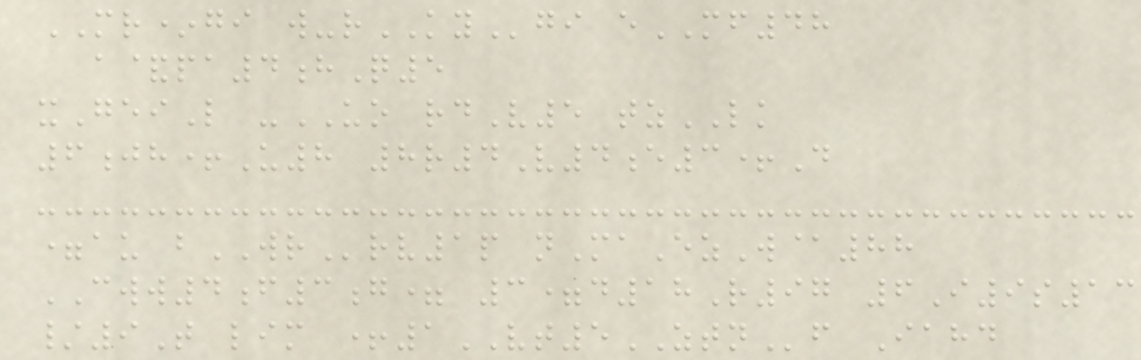MR*gi w-rKYgi eMF48
a&pa4hQ5
xGeiL -UO rdV5 tzLK
6jh+U8 8r4V4e3+D
=au bWRrv1p nMaEzW@88
CWW4f3g= 3=d18R97 6I9s13
/9T lim +1VT5ZTNf Iahd
